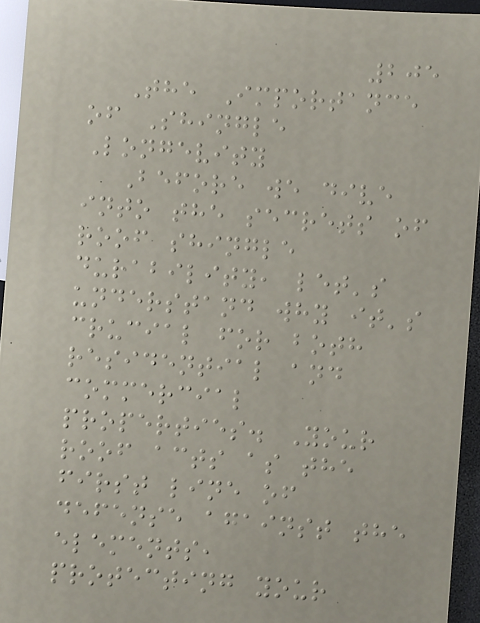205
The Importance
of Shingle
Longevity
Before we dive
into the secrets of
roof shingle
durability, let's
understand why it's
crucial for both
residential and
commercial
properties. Your
roof acts as the
first line of
defense against the
elements,
protecting your
